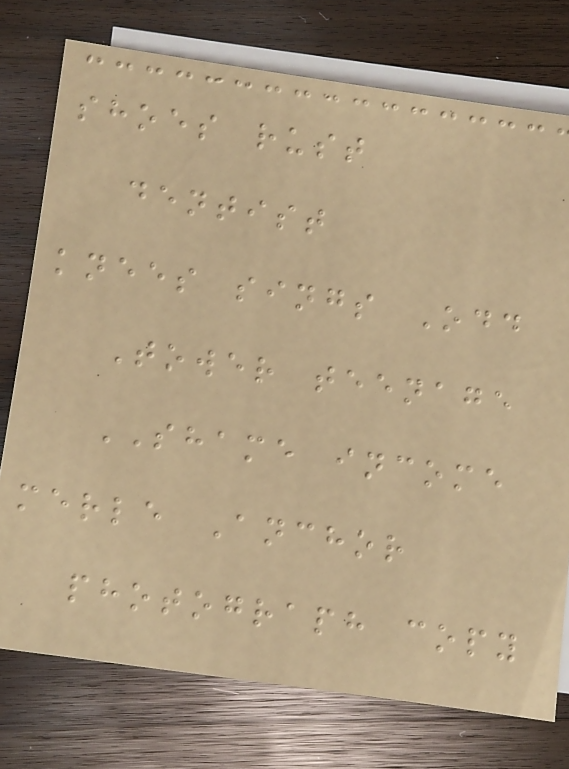shoes rust
dentist
knees sings Odd
Tower teenage
SHAME income
merle Anchor
photograph copy
